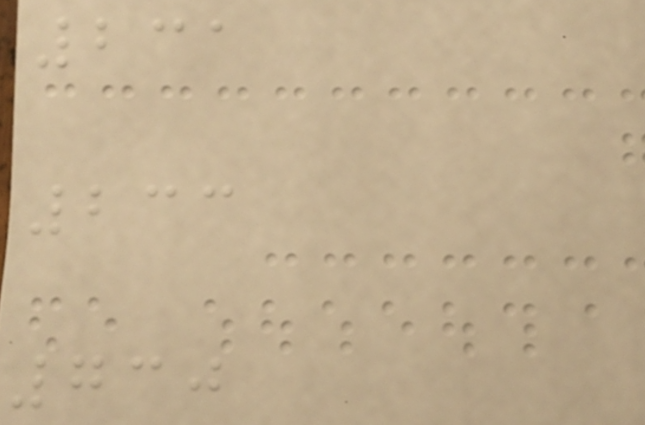231
233
730
